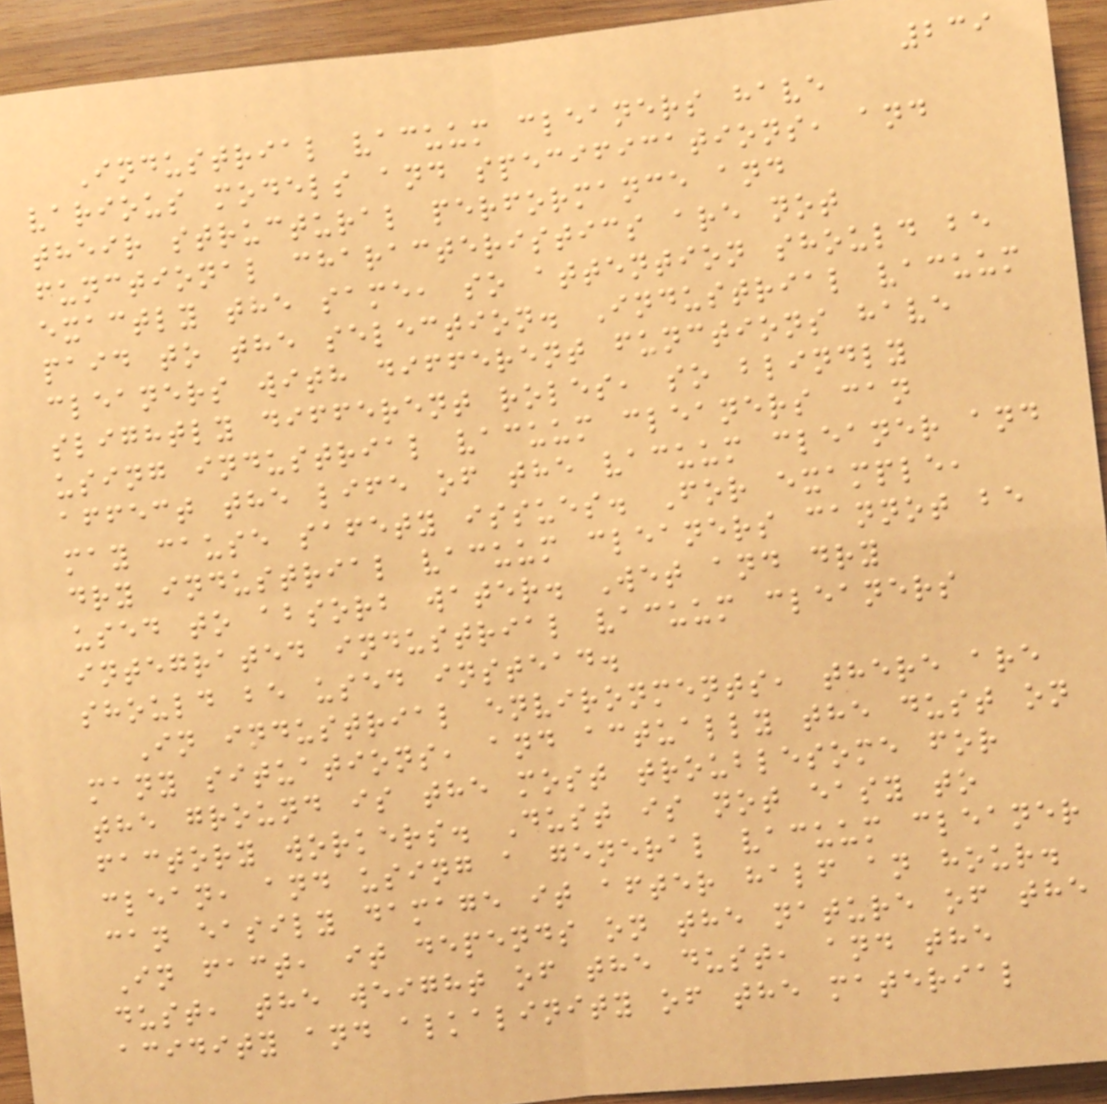239
Industrial vacuum cleaners have
various models and specifications, and
their structural performance and
functional characteristics are not
exactly the same, so attention should be
paid to the selection. Industrial vacuum
cleaners with different functions have
slightly different roles, so blindly
using industrial vacuum cleaners can
affect the life of the vacuum cleaner and
may cause safety issues. For example,
dry industrial vacuum cleaners cannot be
used to absorb water. Wet and dry
integrated industrial vacuum cleaners
should be used instead.
In industrial environments, there are
many situations, and actually the dust on
the ground is the most troublesome for
factory workers. Dust is not easy to
clean, and using a general vacuum cleaner
can easily damage it after half an hour.
In fact, it depends on the nature of the
dust, the weight of the dust, and the
acidity and alkalinity of the material
